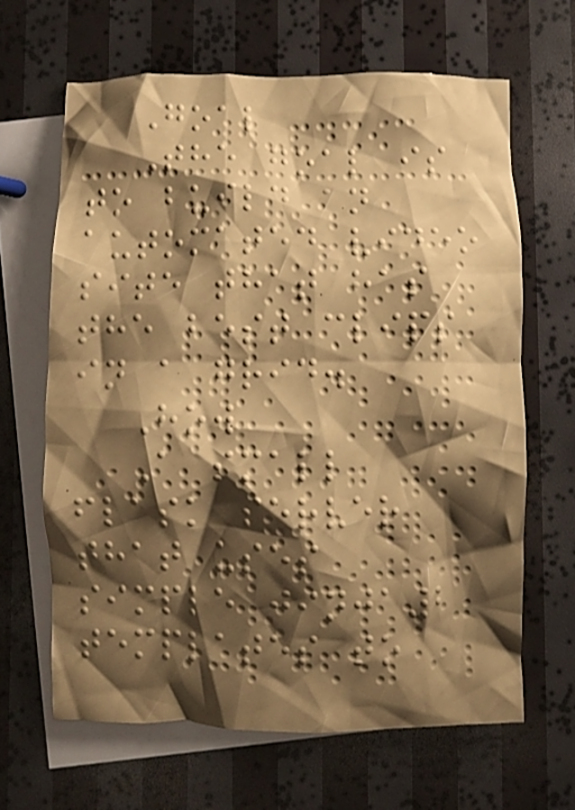Goal
The goal is
to build an
automated video
site that has
the best clips
in a grid.
How
A small
flask server
that uses
simple jinja2
templates to
